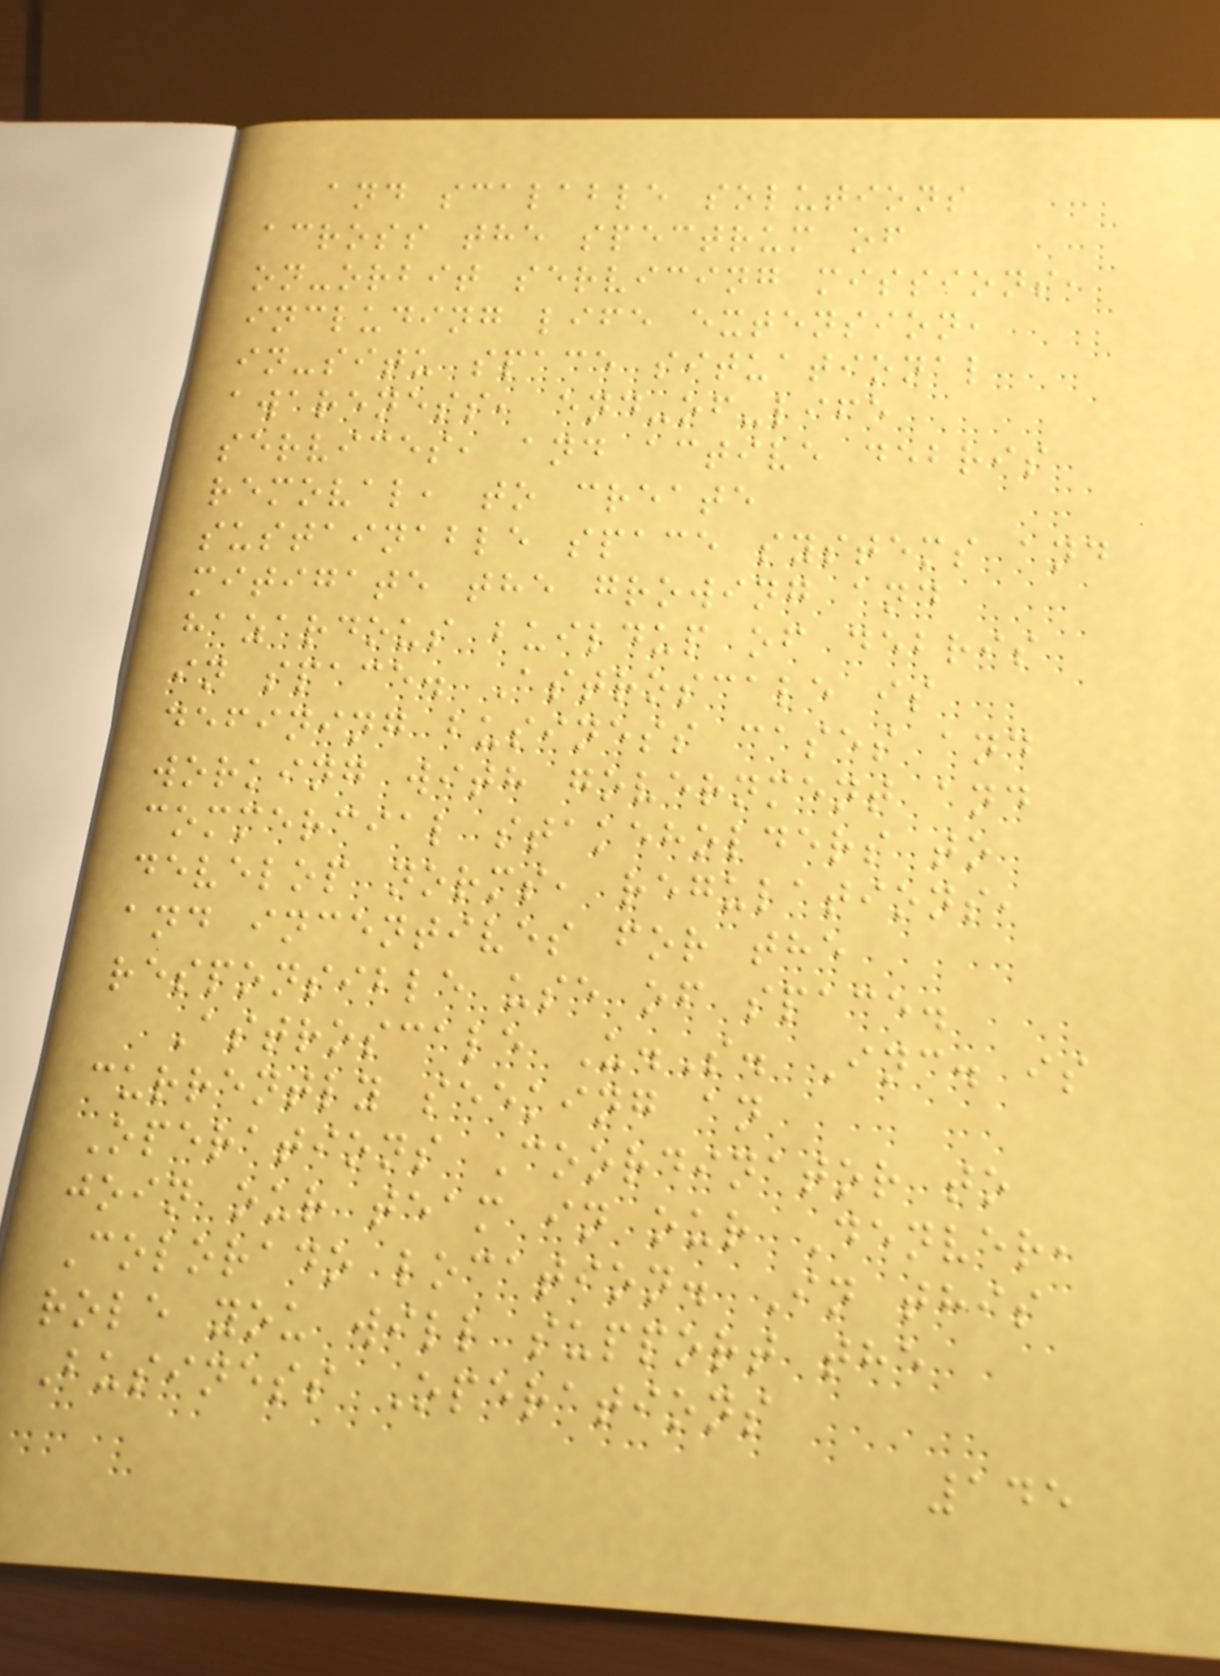and scalable solutions
across the spectrum of
on-orbit servicing missions,
including life extension,
in-situ space situational
awareness, end-of-life
services, and active debris
removal, to create
sustainable space systems and
mitigate the growing and
hazardous buildup of debris
in space. Astroscale is
defining business cases and
working with government and
commercial stakeholders to
develop norms, regulations,
and incentives for the
responsible use of space.
Astroscale U.S. Inc. is
currently seeking an
Operations Coordinator to
join our team in our Denver,
Colorado location. In this
role you will support the
Business Operations
145
